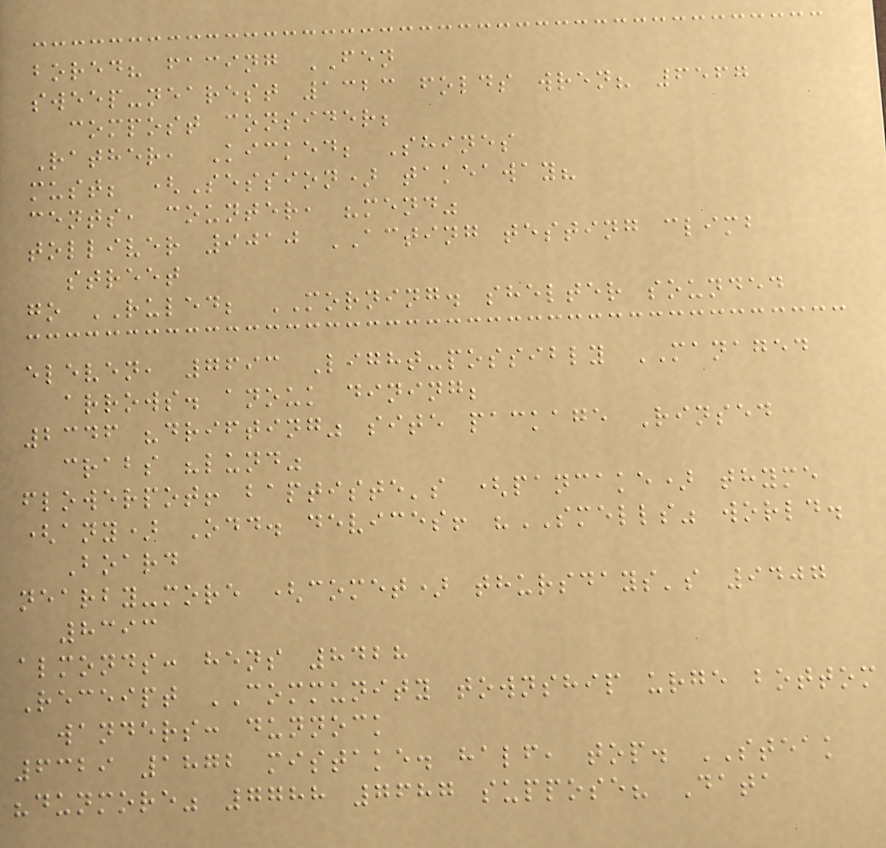bored? facing FEN
sweep-nearest 1323 folds wren? 6567
compost consider;
Rather, Kicked; Shines
must; (Session) takeaway?
cents, counter, "mend"
tolliver 9010 ACTING testing climb
street
go RULED; MORNING. shelter sounded
eleven, 7693 Light-possibly MANAGED
arrows. anouk dining;
2346 "drifting" site package Rinsed
crabs "lund"
flowerpot! baptiste's (pancake) thyme
(any) Odd. devices! "SMELLS" world.
Board
nearby-more (comet) thursdays's 9407
8393
almonds: hens 8428
Receipt COMMUNITY township urge bottom
wanders: dunnock
6329 1872 mistake. half, top. STEAK
"dunmore" 7788 7687 suppose? Data
